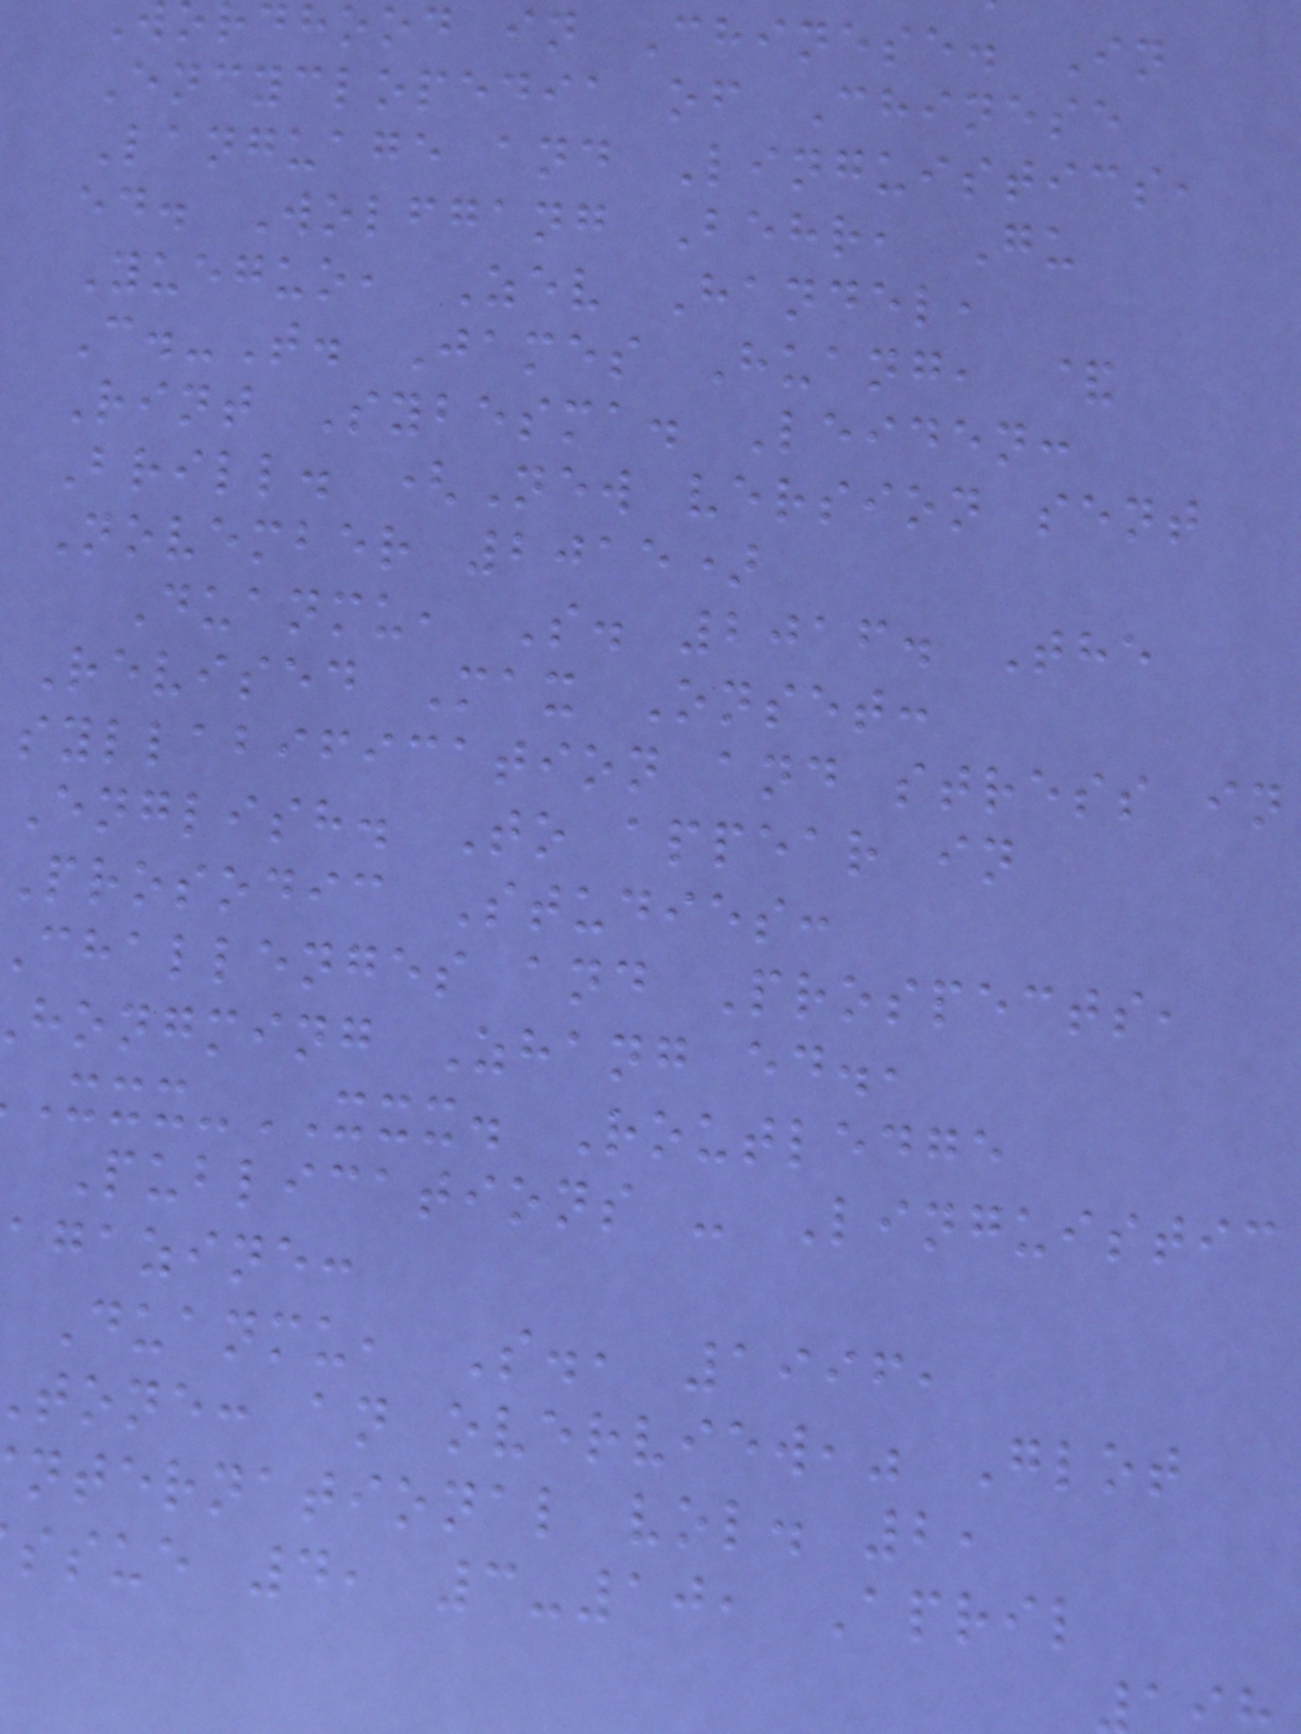ordhood in Chinese. In
Encyclopedia of Chinese
Language and Linguistics,
ed. Wolfgang Behr, Gu
Yueguo, Zev Handel,
C.-T. James Huang, &
Rint Sybesma. Leiden:
Brill. (New version sent
November 2015)
Duanmu, S. 2016. The
Revised Max Onset:
syllabification and stress in
English. To appear in
Prosodic Studies:
challenges and Prospects,
hongming Zhang ed.,
-XXX. Routledge
Publications - Linguistic
agazine:
Duanmu, S., 1996,
tone: an overview," Glot
nternational vol. 2,
ssue 4, 3-10, April
